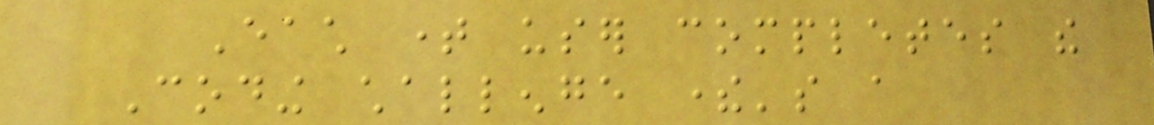Each time user completes the
Coding challenge there's a
